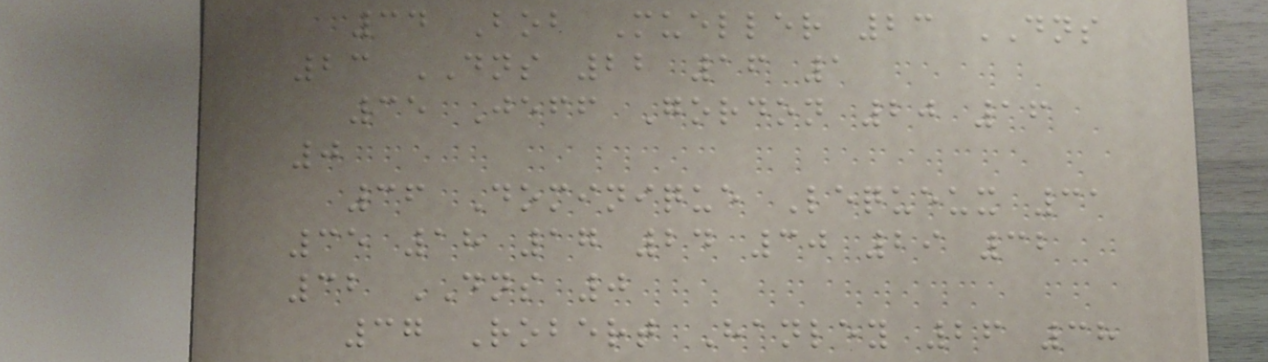34 Bob Mueller 23 DNS
23 DNS 22 16 1
35 Jeff Gordon 20 16
0
36 Dominique Lequeux 31
35 18 17 24 30 29 32
32 DNS 0
37 Robert Hanley 26 38
